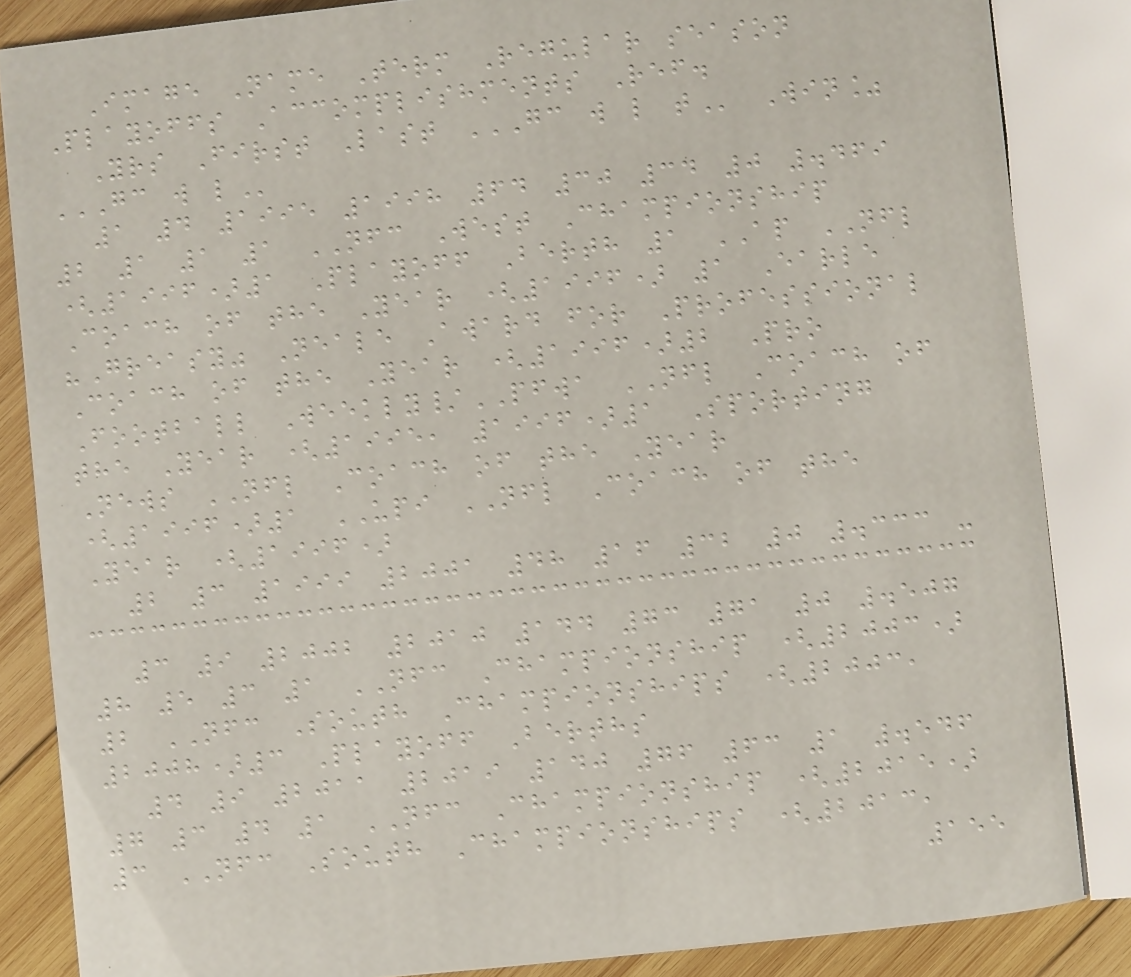Image Name Term Regular season
Playoffs Accomplishments Ref.
Yrs First Last GC W L T Win%
GC W L
1 4 1995 1998 64 30 34 0 .469
2 1 1 1 NFC West Championship
(1996)1 Playoff Berth 1 AP NFL
Coach of the Year (1996) 1 Earle
"Greasy" Neale Award for Professional
Coach of the Year (1996)2 Pro
Football Weekly/PFWA NFL Coach of
the Year (1995, 1996)1 Sporting
News NFL Coach of the Year
(1996)1 UPI NFL Coach of the
Year (1996)
2 3 1999 2001 48 16 32 0 .333 -
3 9 2002 2010 144 73 71 0 .507
8 5 3 1 NFC Championship (2003)
2 NFC South Championships (2003,
2008)3 Playoff Berths
4 9 2011 2019 140 76 63 1 .546
7 3 4 1 NFC Championship (2015)
3 NFC South Championships (2013,
155
